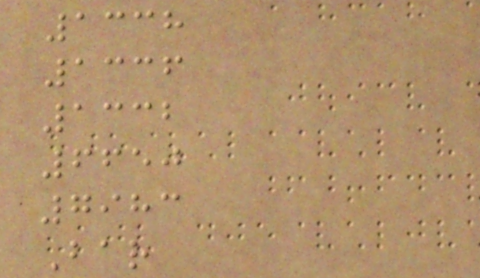1338
1336
1332
6650
7983
Bar
